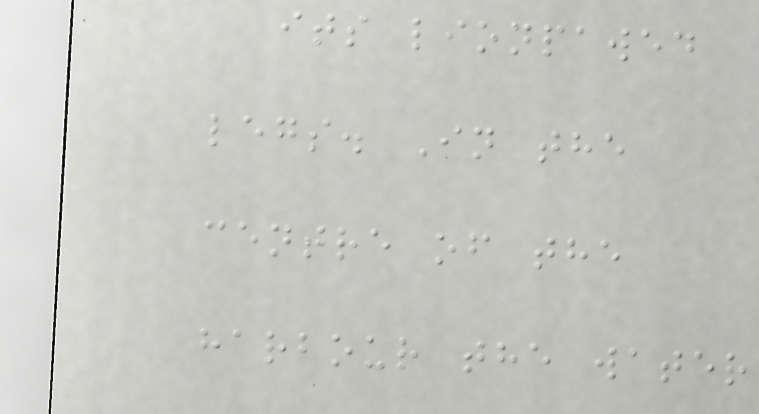its lionpawed
legs. In the
centre of the
harbour the water
